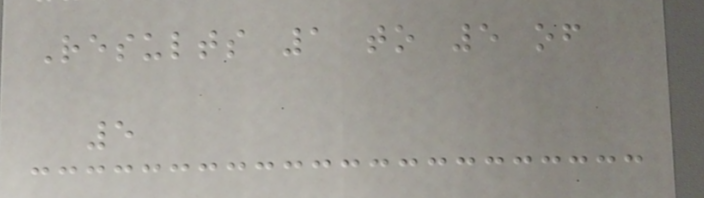Results 1 to 5 of
5
